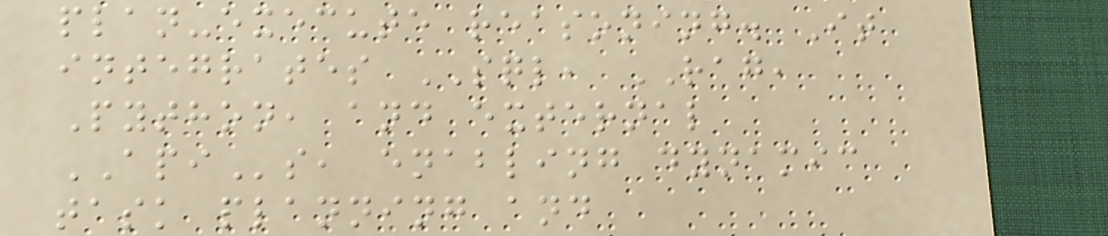plan-execute reasoning. It
integrates SQL, RAG,
Python, and external
APIs, enabling dynamic
task planning and
